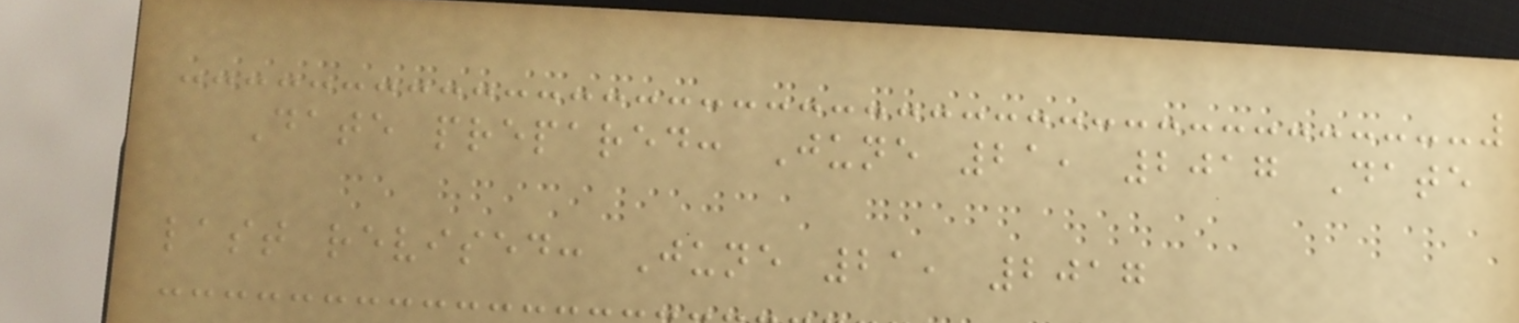Date prepared: June 21, 2017 Date
last revised: June 21, 2017
